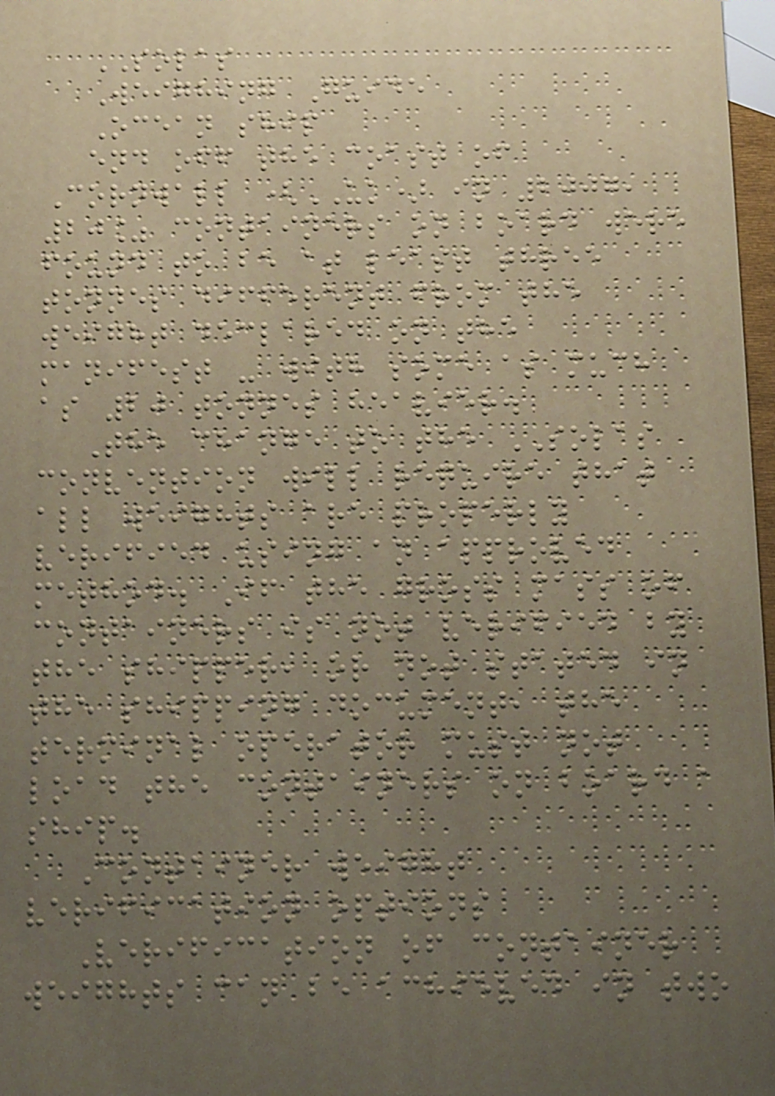SOLAS
Weighing Guide
Ocean ship
end off the coast of
Cornwall (UK) in 2007,
20% containers on board were
found to be at least three
tonnes different from the
weight declared on the
manifest - with some as much
as 20 tonnes heavier.
The change to the SOLAS
convention will require that
all weights are properly
verified using an approved
method. If the gross mass of
containers is not verified by
the shipper, or not stated in
the shipping document, the
terminal operator must not
load the containers on board a
ship.
Container weight
verification options
Verification of container
weights can be achieved in two
